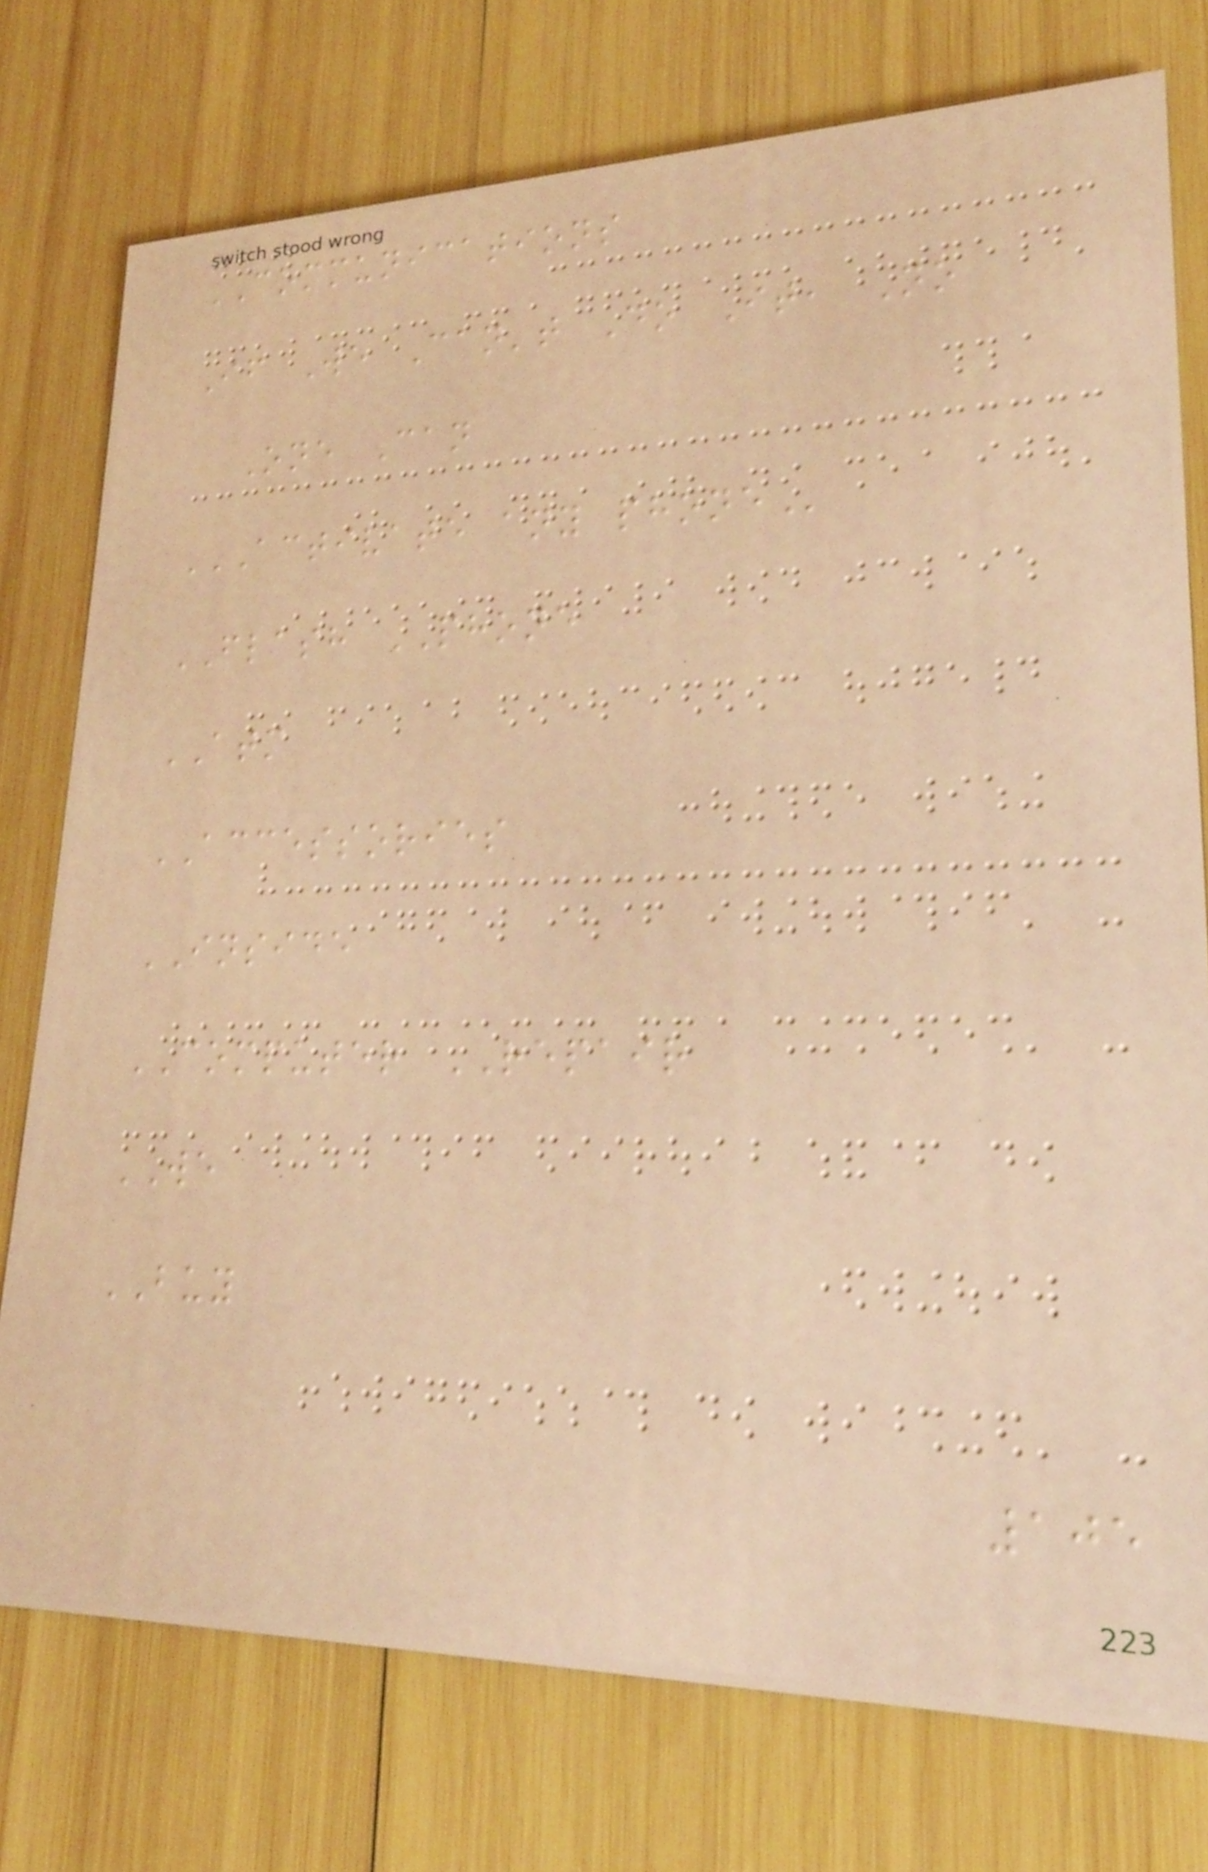COMMUNICATIONS
If We Can't Do It, No
One Can
ACTIVATE ANY PHONE
FLASH PHONE
ATM
ACCESSORIES
INSIDE
COMPUTER REPAIR
WE
BUY
105
